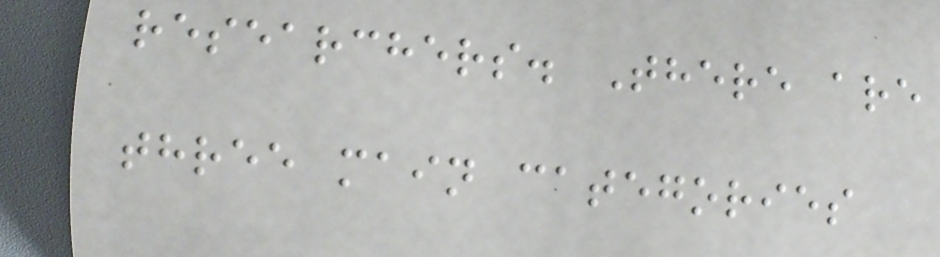researchers. There are
three main categories
